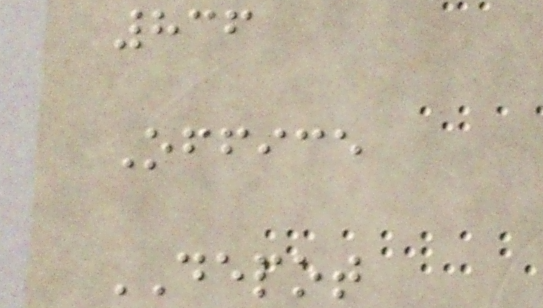836
Office
DEPOT
